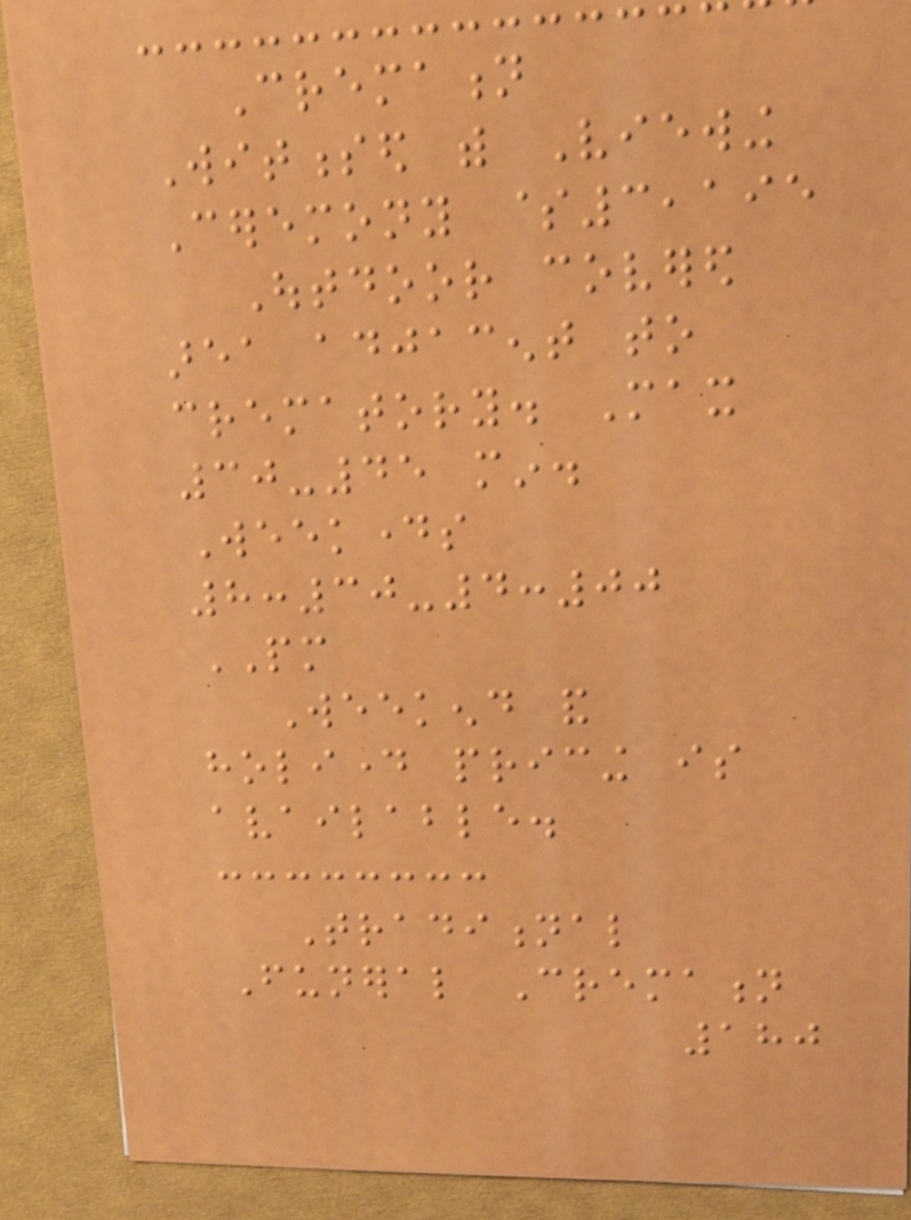Cremation
Witnessed with Viewing
Ceremony $3,195
Outdoor covered
area adjacent to
crematory. Max
30-45 min.
Weekdays
8:30-4:00
PM
Weekend and
holiday pricing is
available.
Traditional
Funeral Cremation
180
